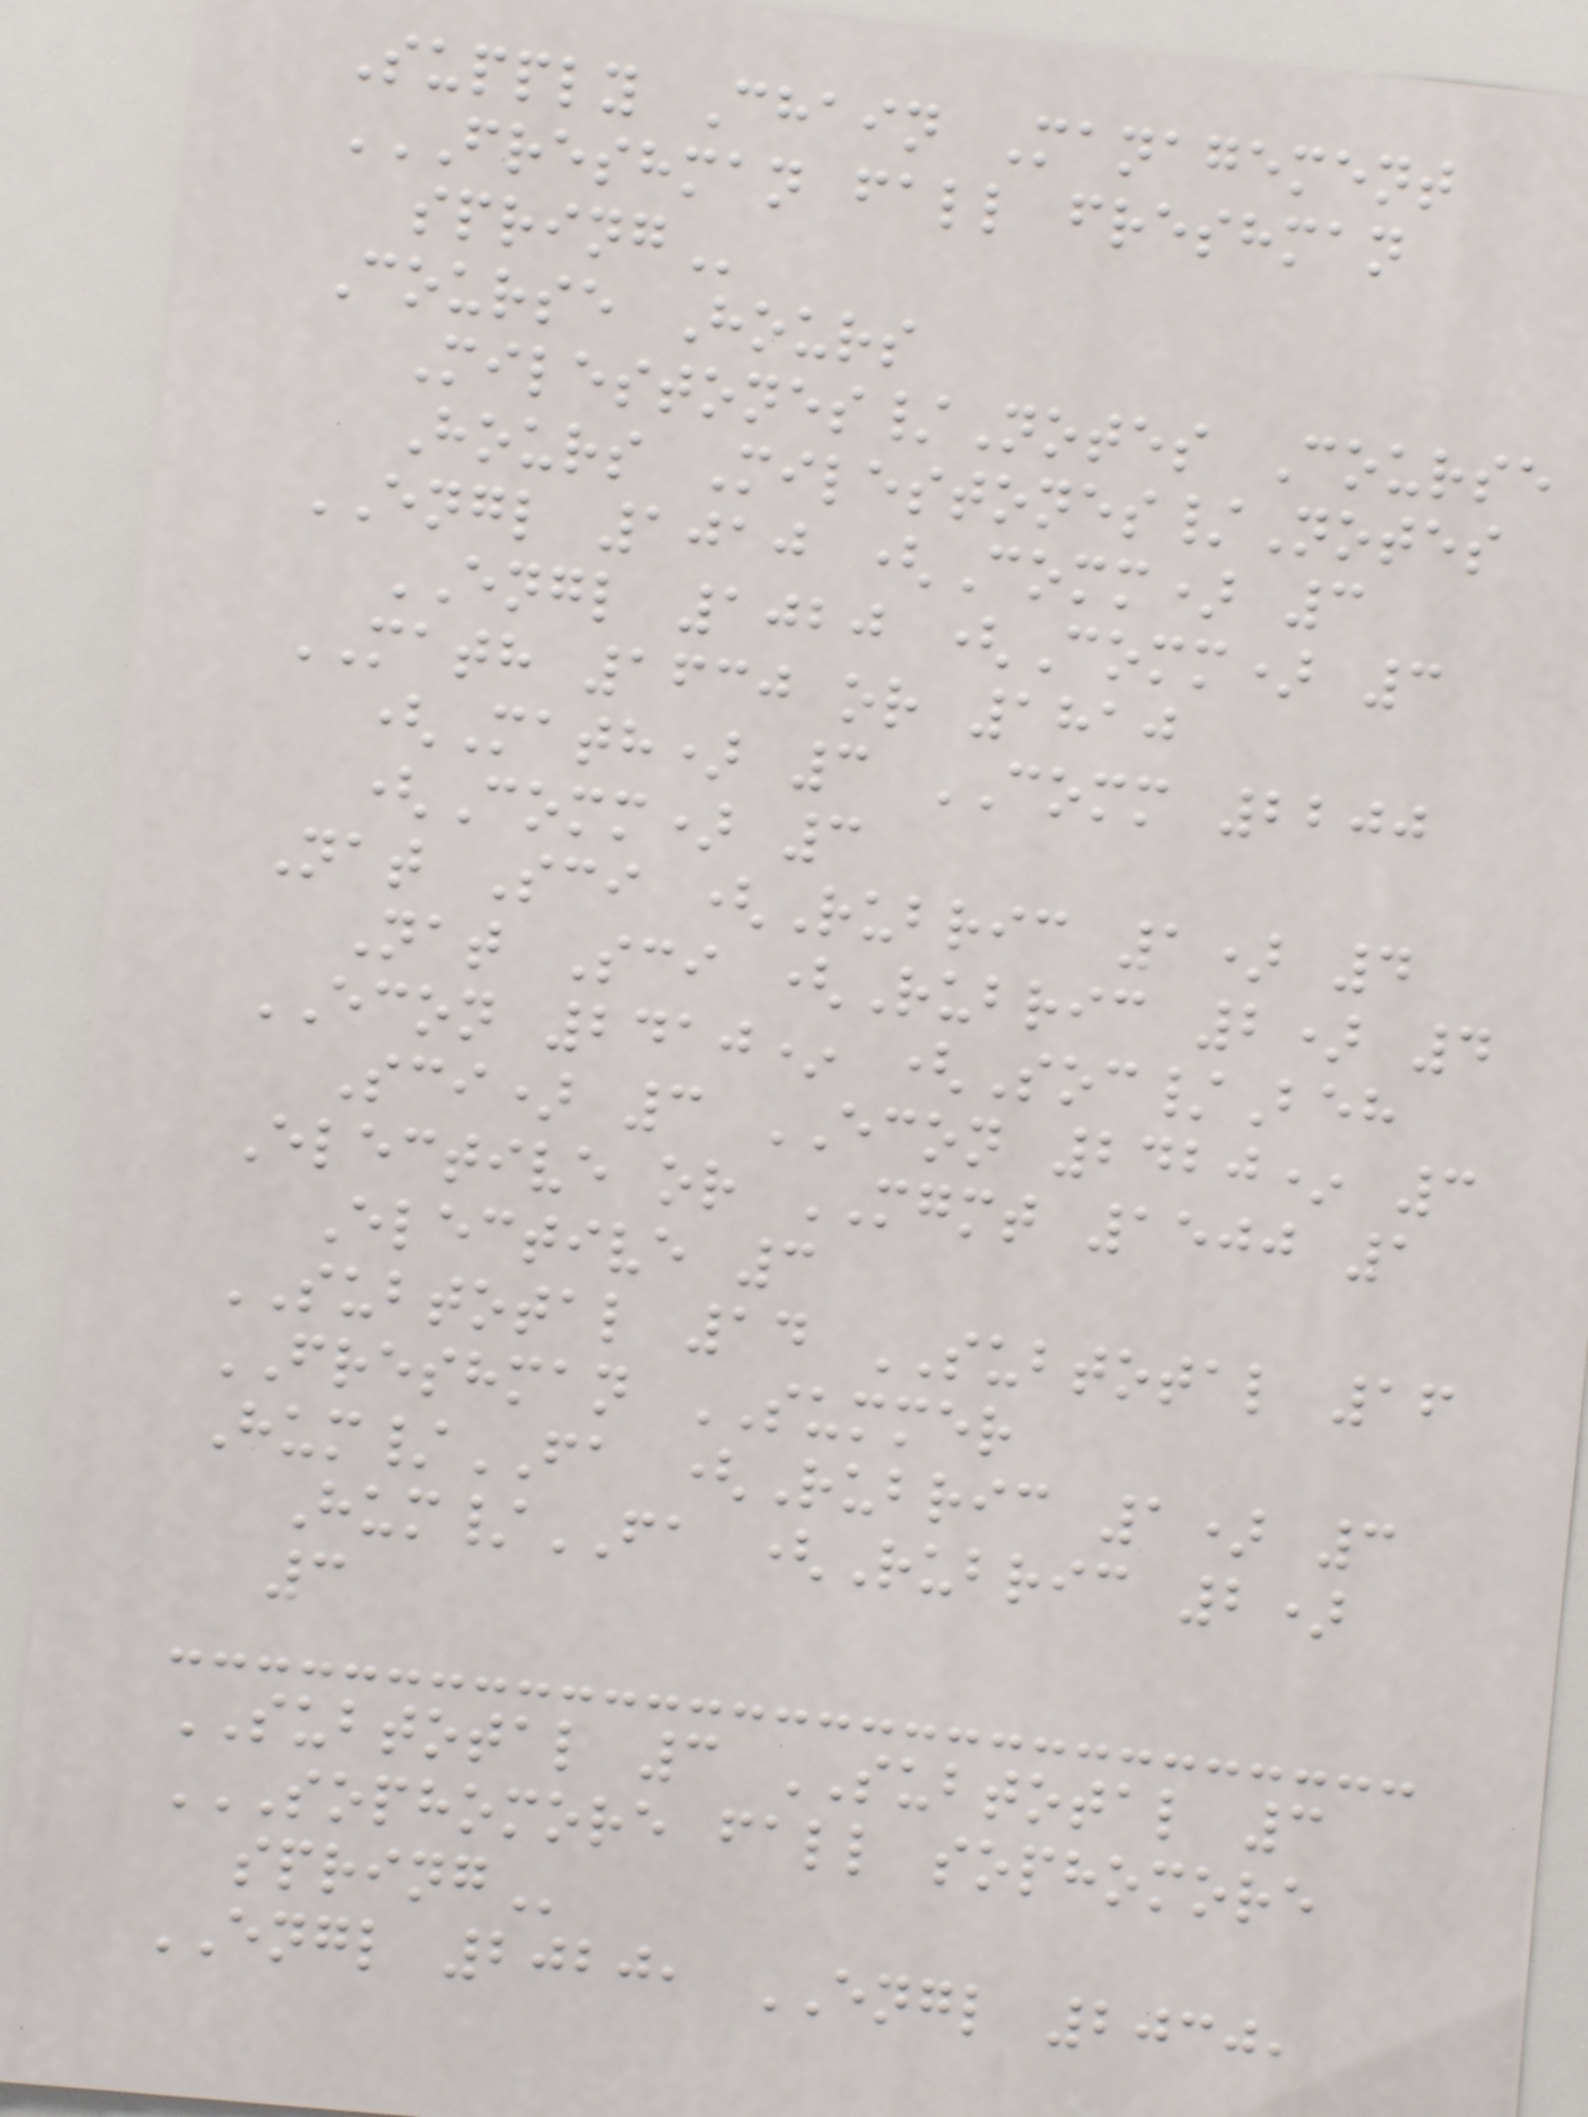Supply Chain Management
FRESHMAN FALL FRESHMAN
SPRING
Course Hours
Milestones/Notes Course
Hours Milestones/Notes
ENGL 1010 (Comm) 3
ENGL 1020 (Comm) 3
MATH 1630 or 1810
(Math) 3 COMM 2200
(Comm) 3
Nat Sci (Rubric 1) 4
Nat Sci (Rubric 2) 4
ECON 2410* (Soc/Beh
Sci) 3 ECON 2420* 3
Elective or MGMT 1500 1
Elective 3
SUBTOTAL 14 SUBTOTAL 16
FRESHMAN SUMMER
Hum/FA (Rubric 1) 3
Hum/FA (Rubric 2)
3
SUBTOTAL 3 SUBTOTAL 3
SOPHOMORE FALL SOPHOMORE
SPRING
ENGL 2020, ENGL 2030,
